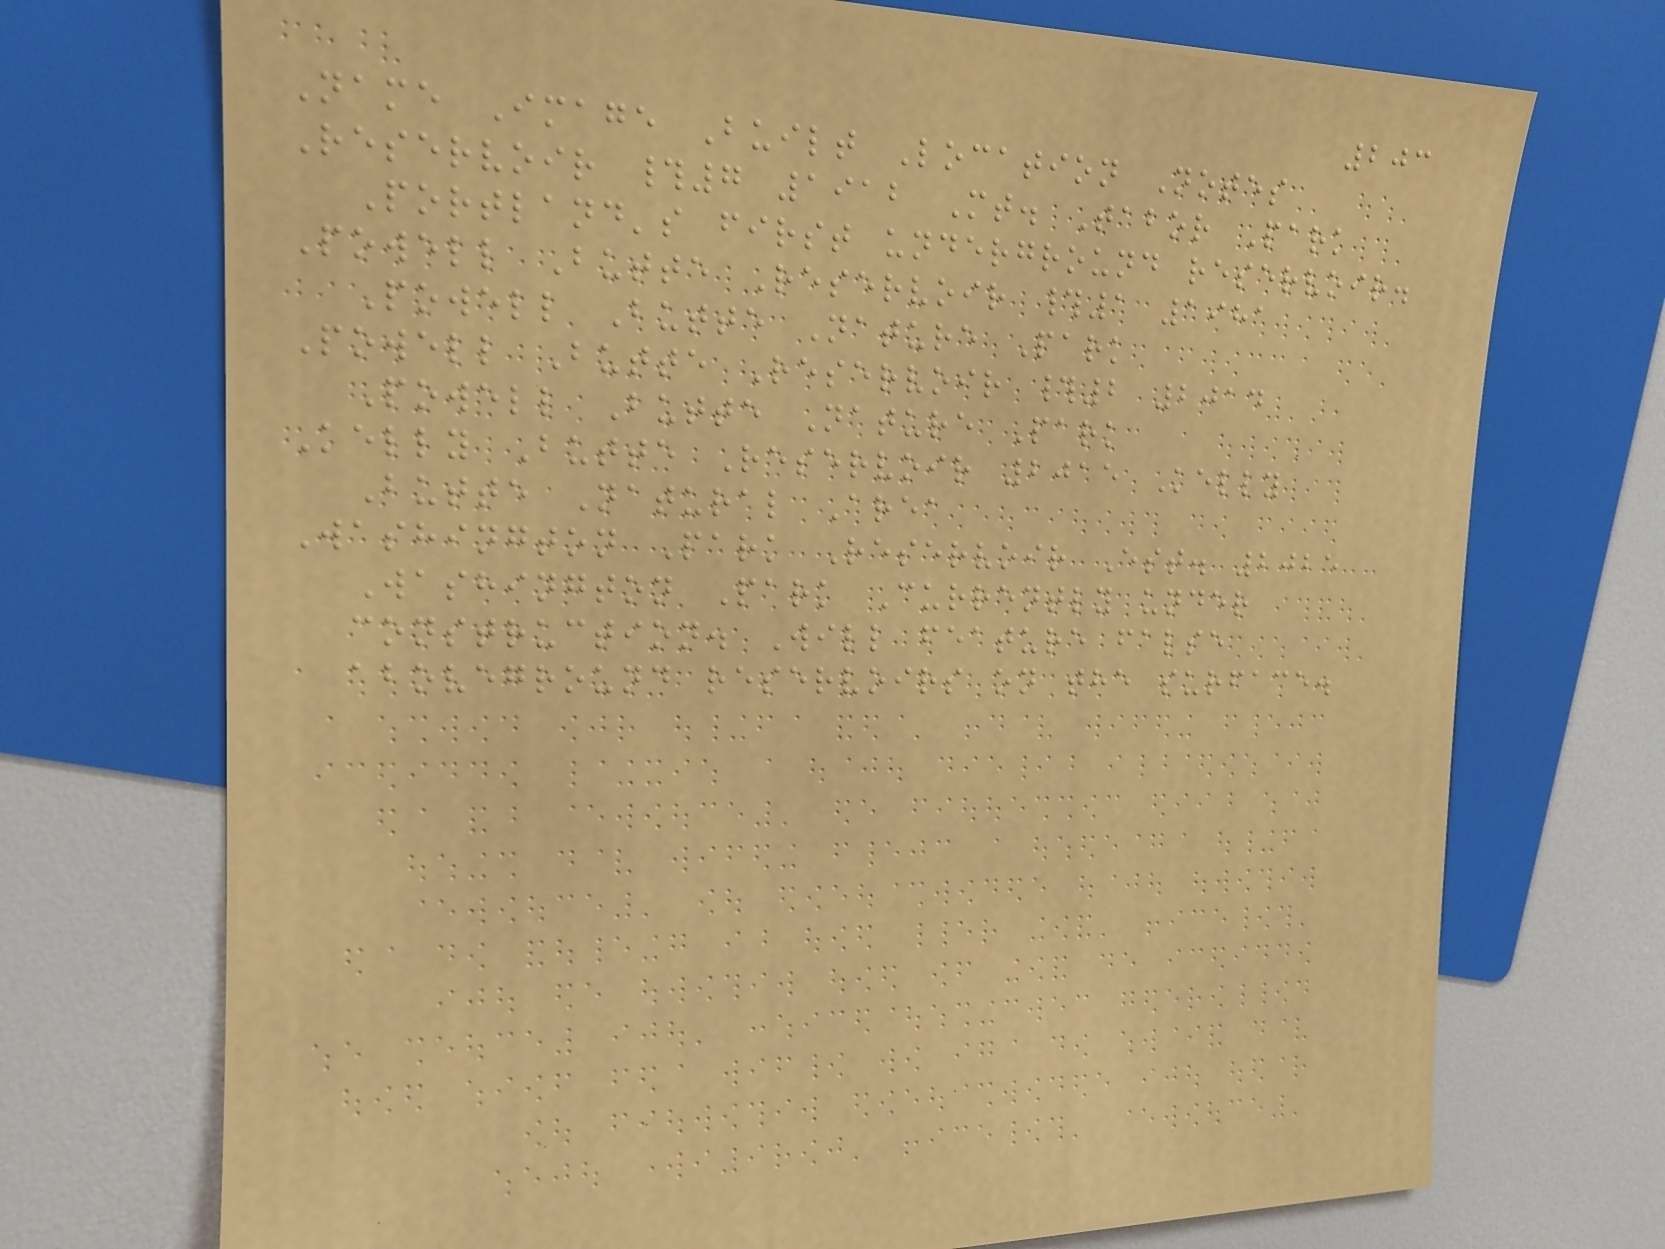203
Name Image Built Location Notes
Reservoir #7 1912 Mt. Tabor Park
Portland's first underground reservoir.
Powell Butte Reservoir #1 1981
Powell Butte Nature Park
Powell Butte Reservoir #2 2014
Powell Butte Nature Park
Kelly Butte Reservoir 2015 Kelly
Butte Natural Area
Washington Park Reservoir Est. 2025
Washington Park Currently under
construction. Will feature false
aboveground reservoirs on the surface.
